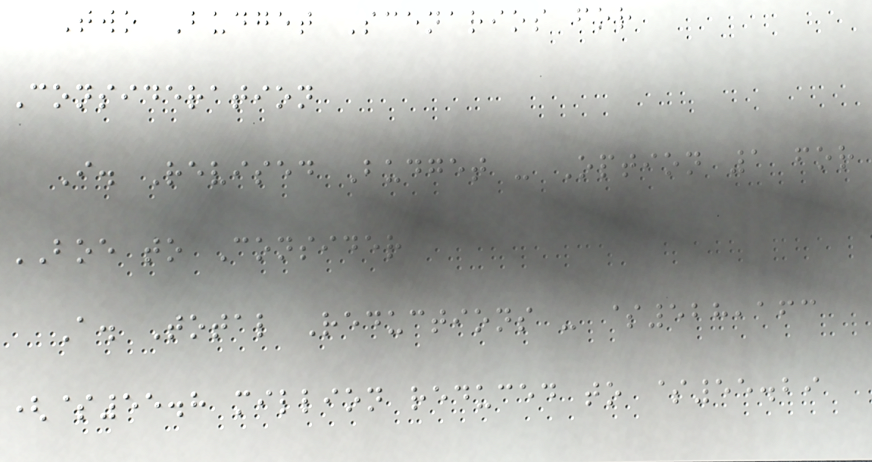Two Budget Scenarios for
Consideration
I. Revised Budget - Option 1 for
BOE to Consider
A. Total Reductions - $528,163
($55.8 million reduced to $55.29
